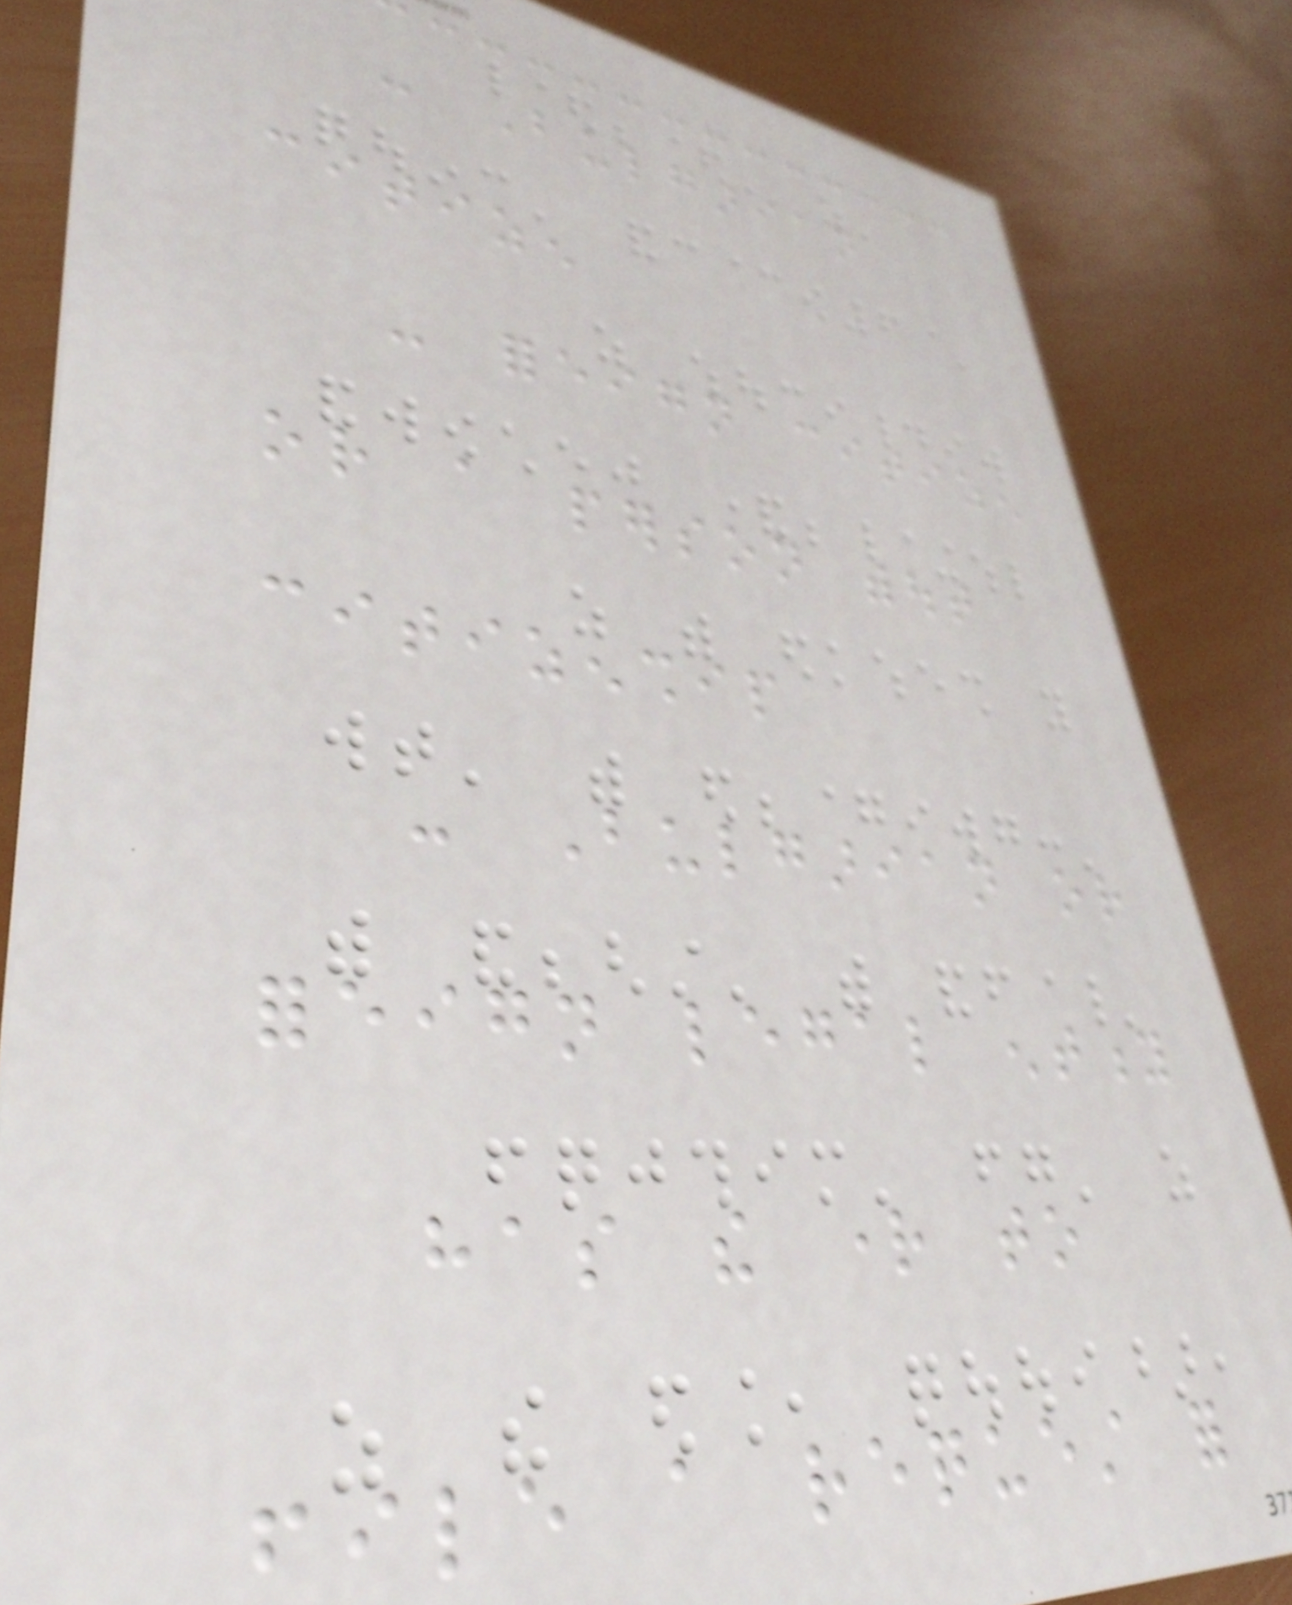- Bulgarian
citizen
- foreign citizen
or a person without
citizenship
- Bulgarian or
foreign legal entity
has the right to
file a request for
